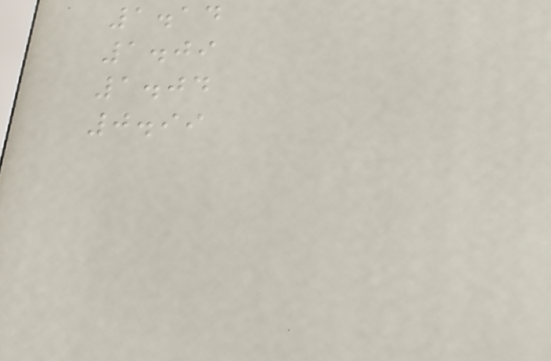1.14
1.09
1.04
0.99
